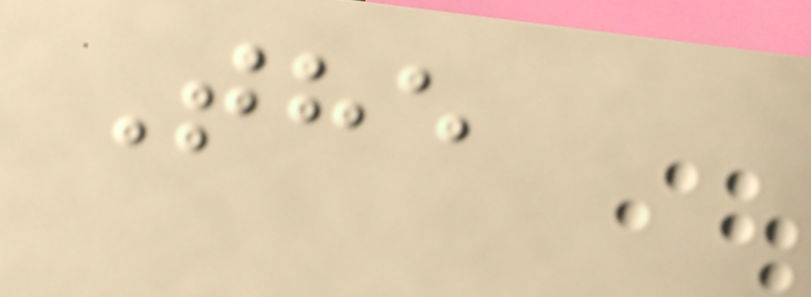The
